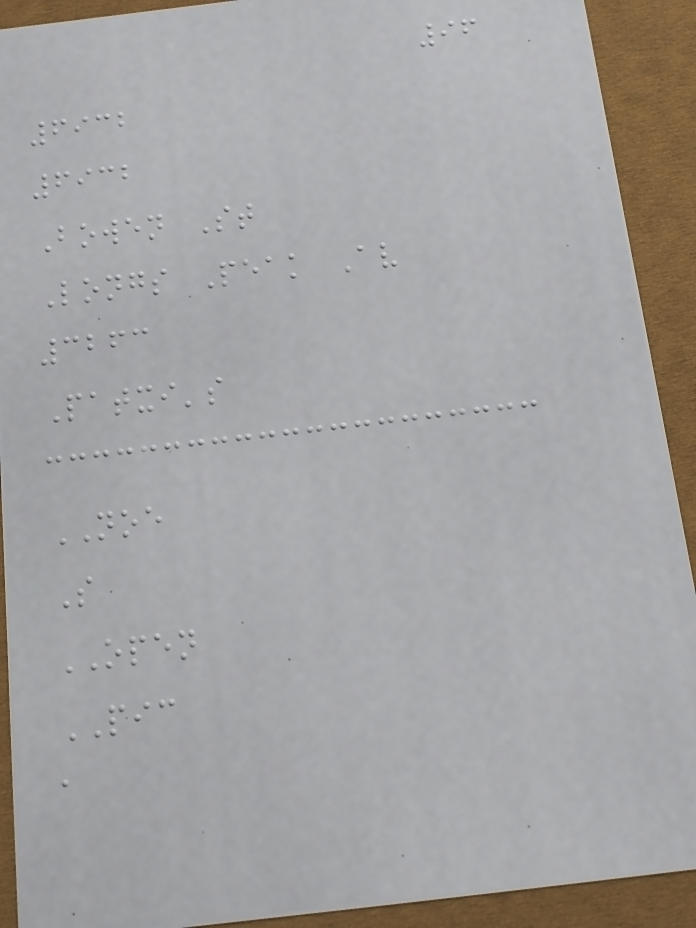96
6932
6932
Bowen St
Longs Peak Av
3263
Patxi's
NOE
S
OPEN
PIC
a
